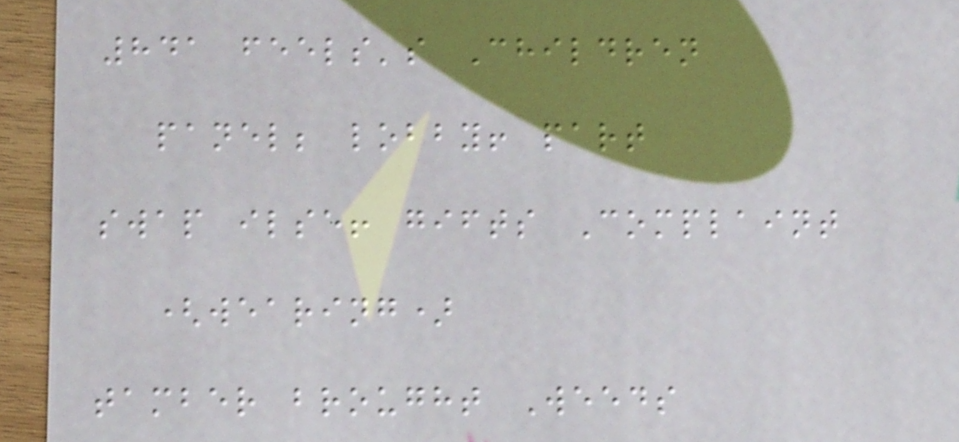841 feels's Children
panel; lobby! part
swap ilse! gifts Complaint
(wearing)
tamber brought Weeds
